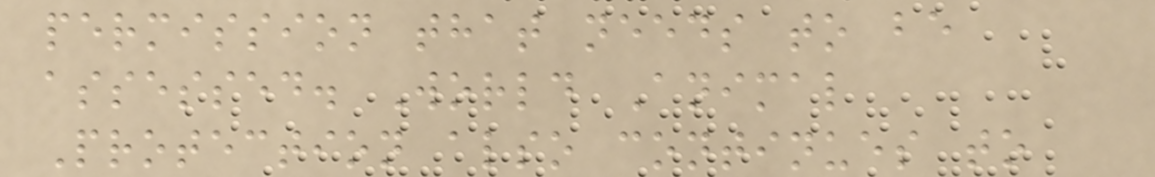permission that needs to be
assessed. World Animal
Protection also continues to
